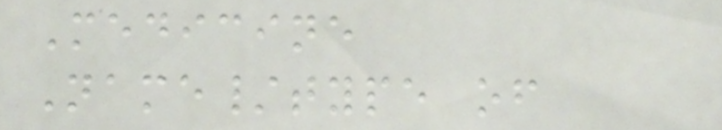Medicine
Name/type of
